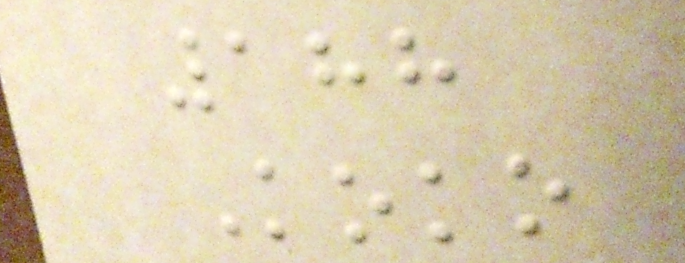188
Koko
